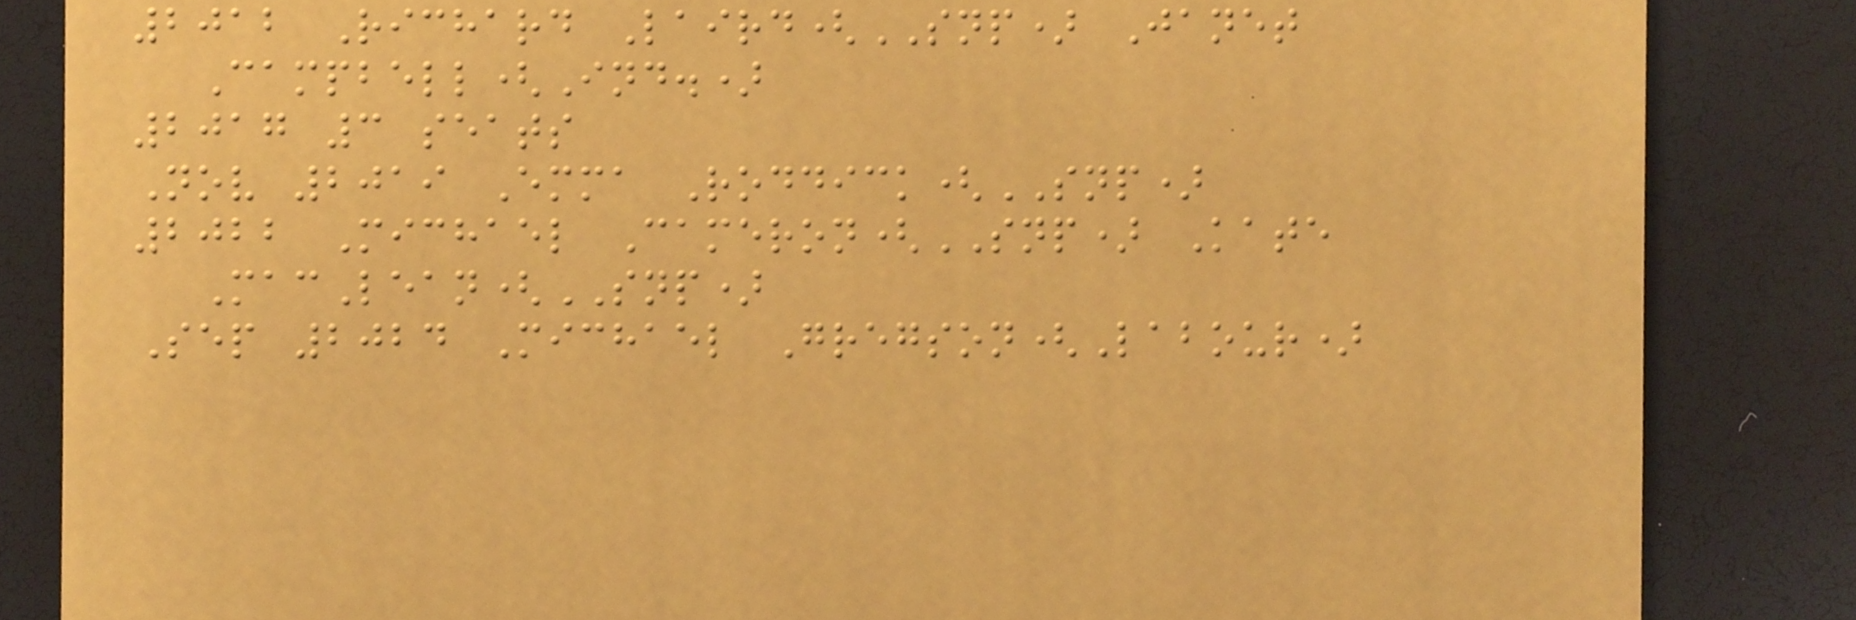2012 Richard Laird(SNP) Janet
Campbell(Ind.)
2017 3 seats
Nov 2019 Emma Roddick(SNP)
2022 Michael Cameron(SNP) Kate
MacLean(SNP)
Sep 2024 Michael Gregson(Labour)
